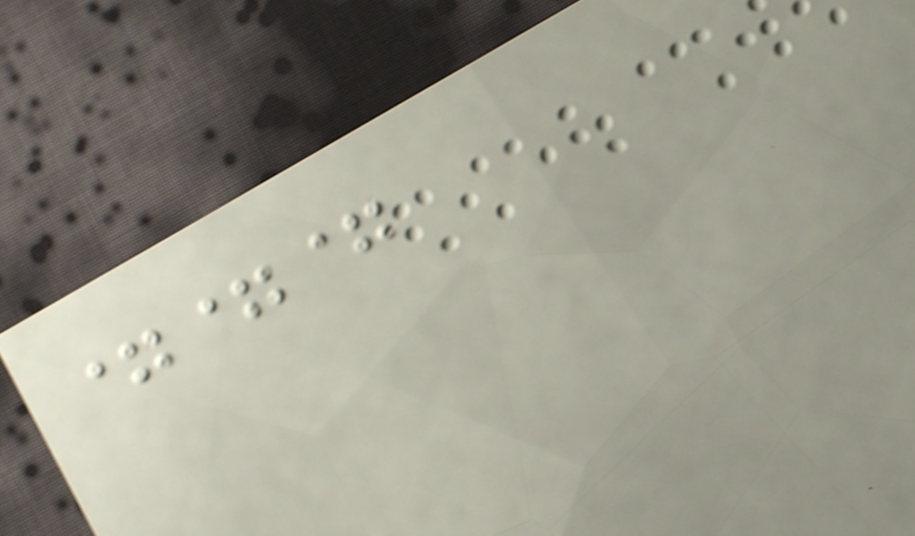===
